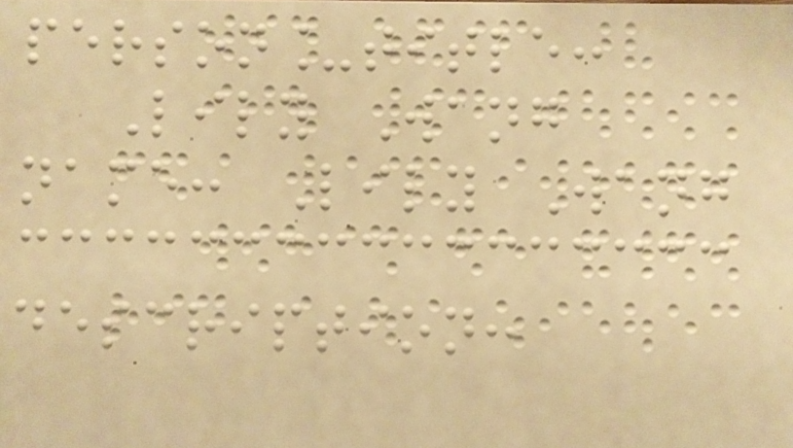person_title:
Lily Wang
name: Lily Wang
description:
